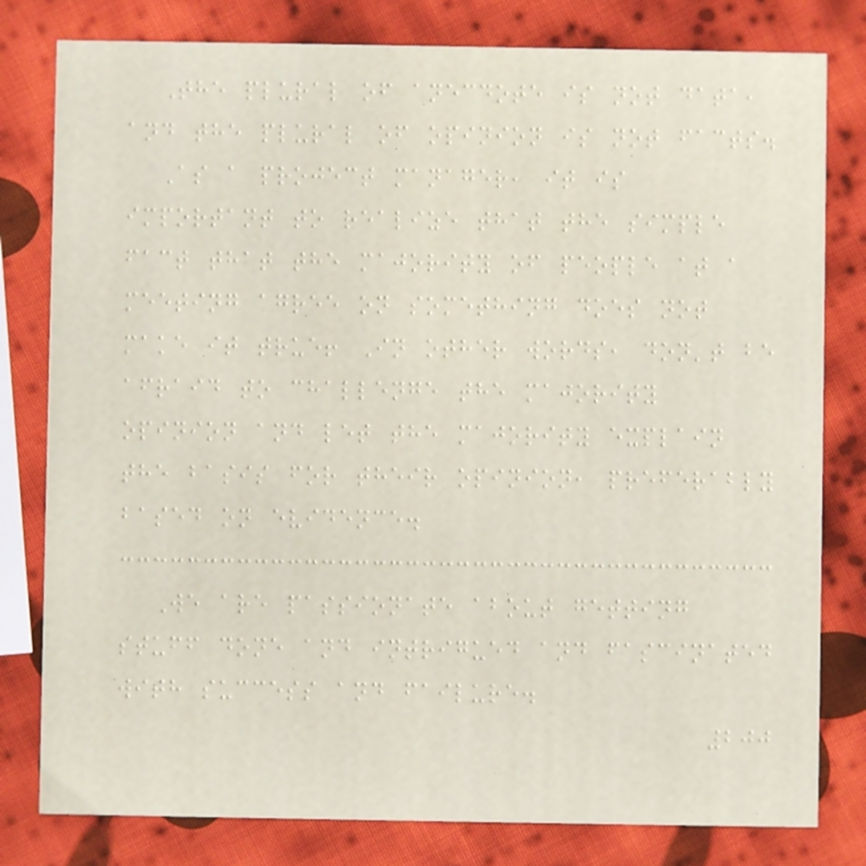The plural of anecdote is not data,
and the plural of opinion is not facts.
As a project manager, it is
important to realize that the simple
fact that the majority of people at a
meeting agree on something does not
make it true! In other words, don't be
afraid to challenge the majority
opinion and let the majority explain
the basis for their opinion, preferably
based on evidence.
We are passionate about getting
stuff done and intrigued and fascinated
with success and failure.
200
